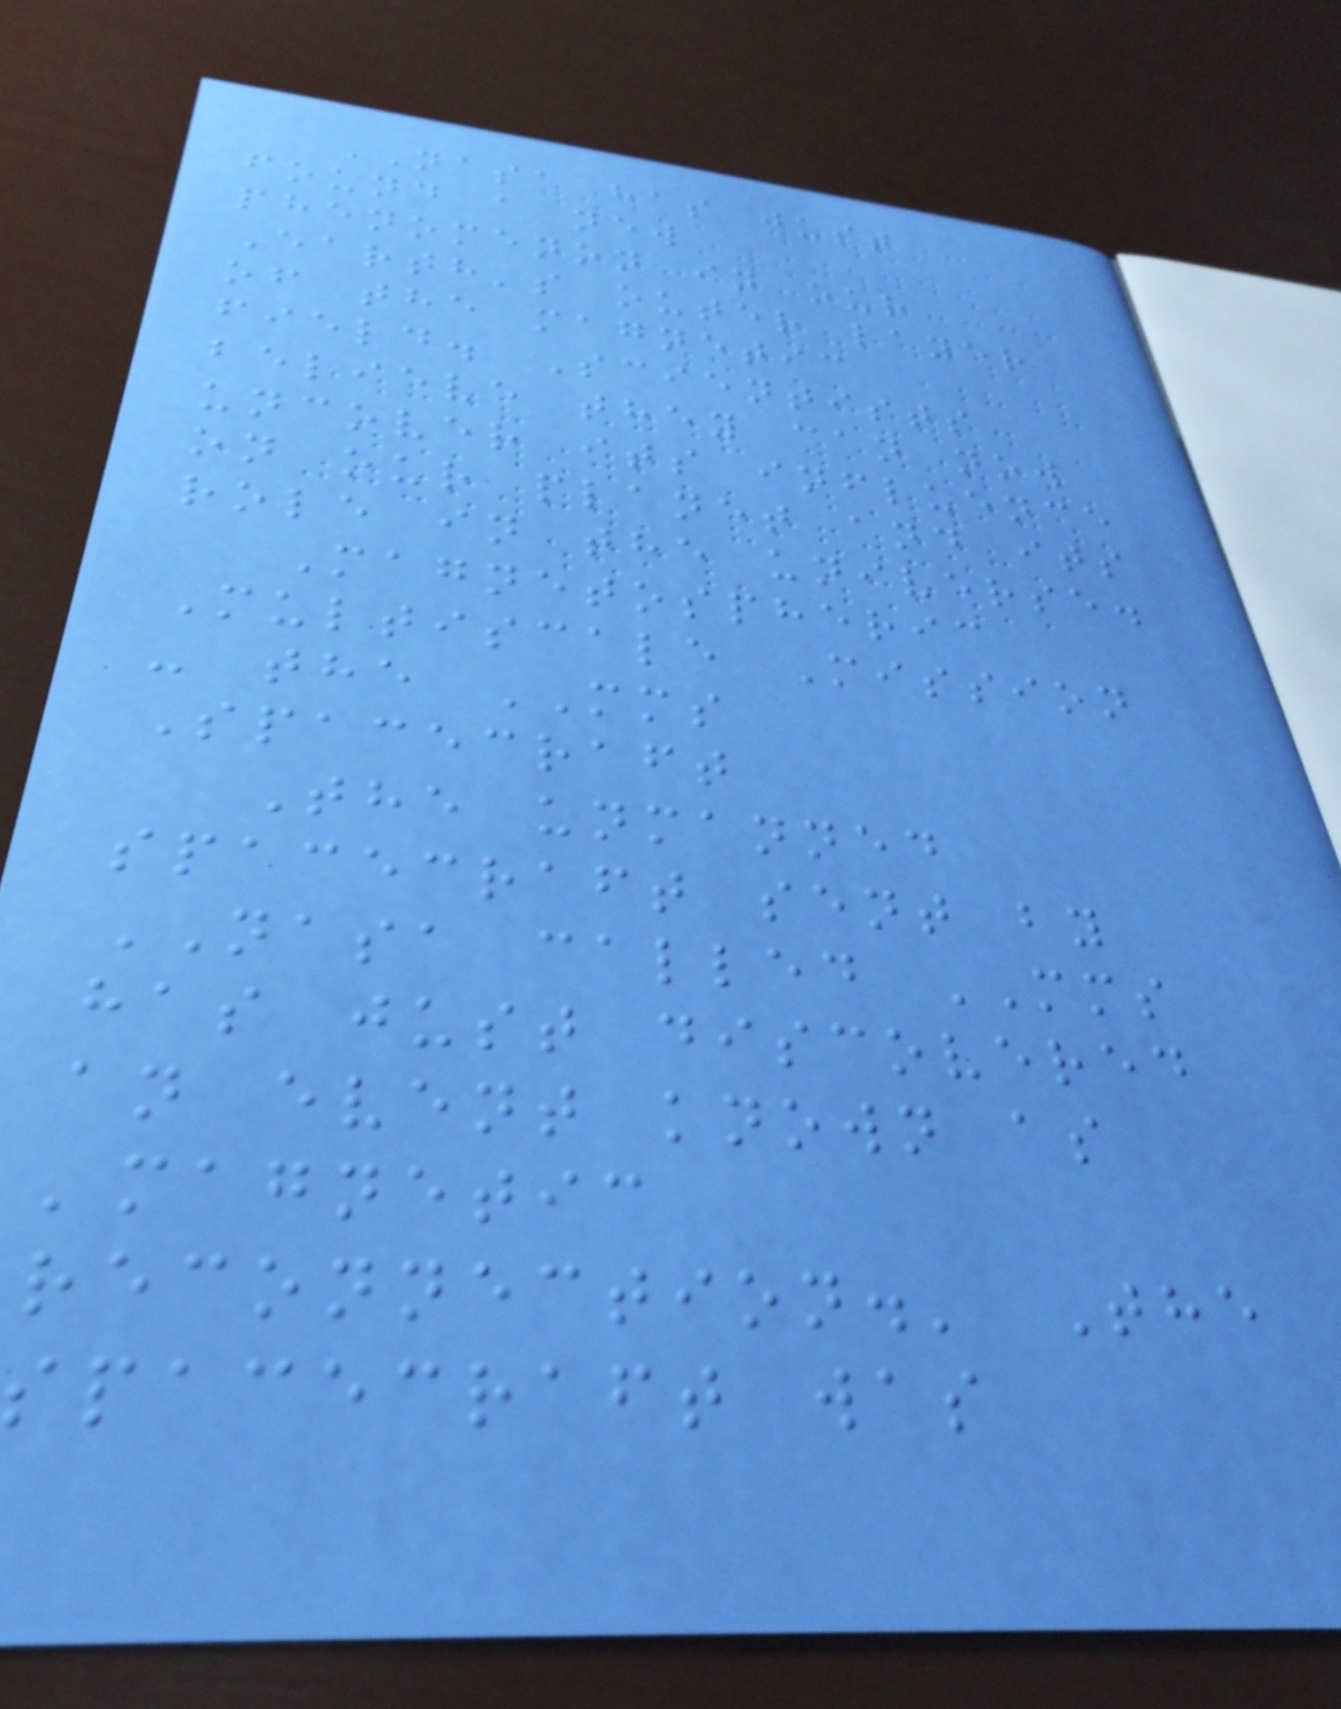NASA has just
found a new
phenomenon in our
Earth's outer layer
of the magnetic
field. Scientists
believe they can now
uncover its influence
on our planet and its
role in the universe.
Magnetospheric
Multiscale Mission
- the MMS
Spacecraft
The unmanned
spacecraft sent by
NASA called MMS
has just discovered
an event known as
'magnetic
reconnection.' The
spacecraft was
